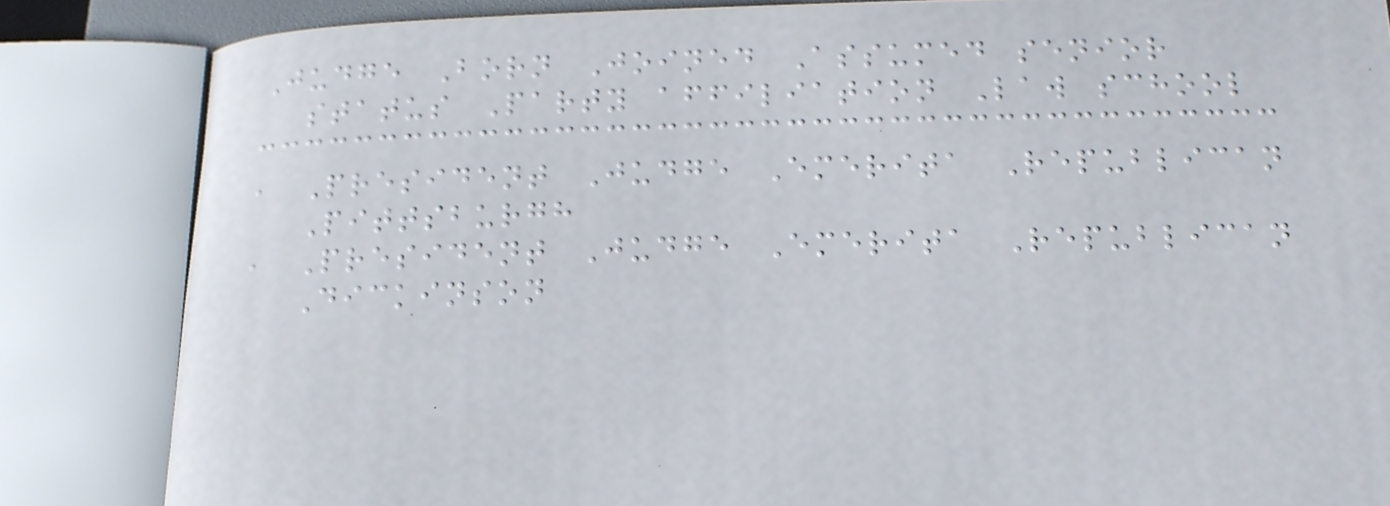Judge Born Joined Assumed senior
status Party affiliation Law school
, President Judge Emerita Republican
Pittsburgh
, President Judge Emerita Republican
Dickinson
